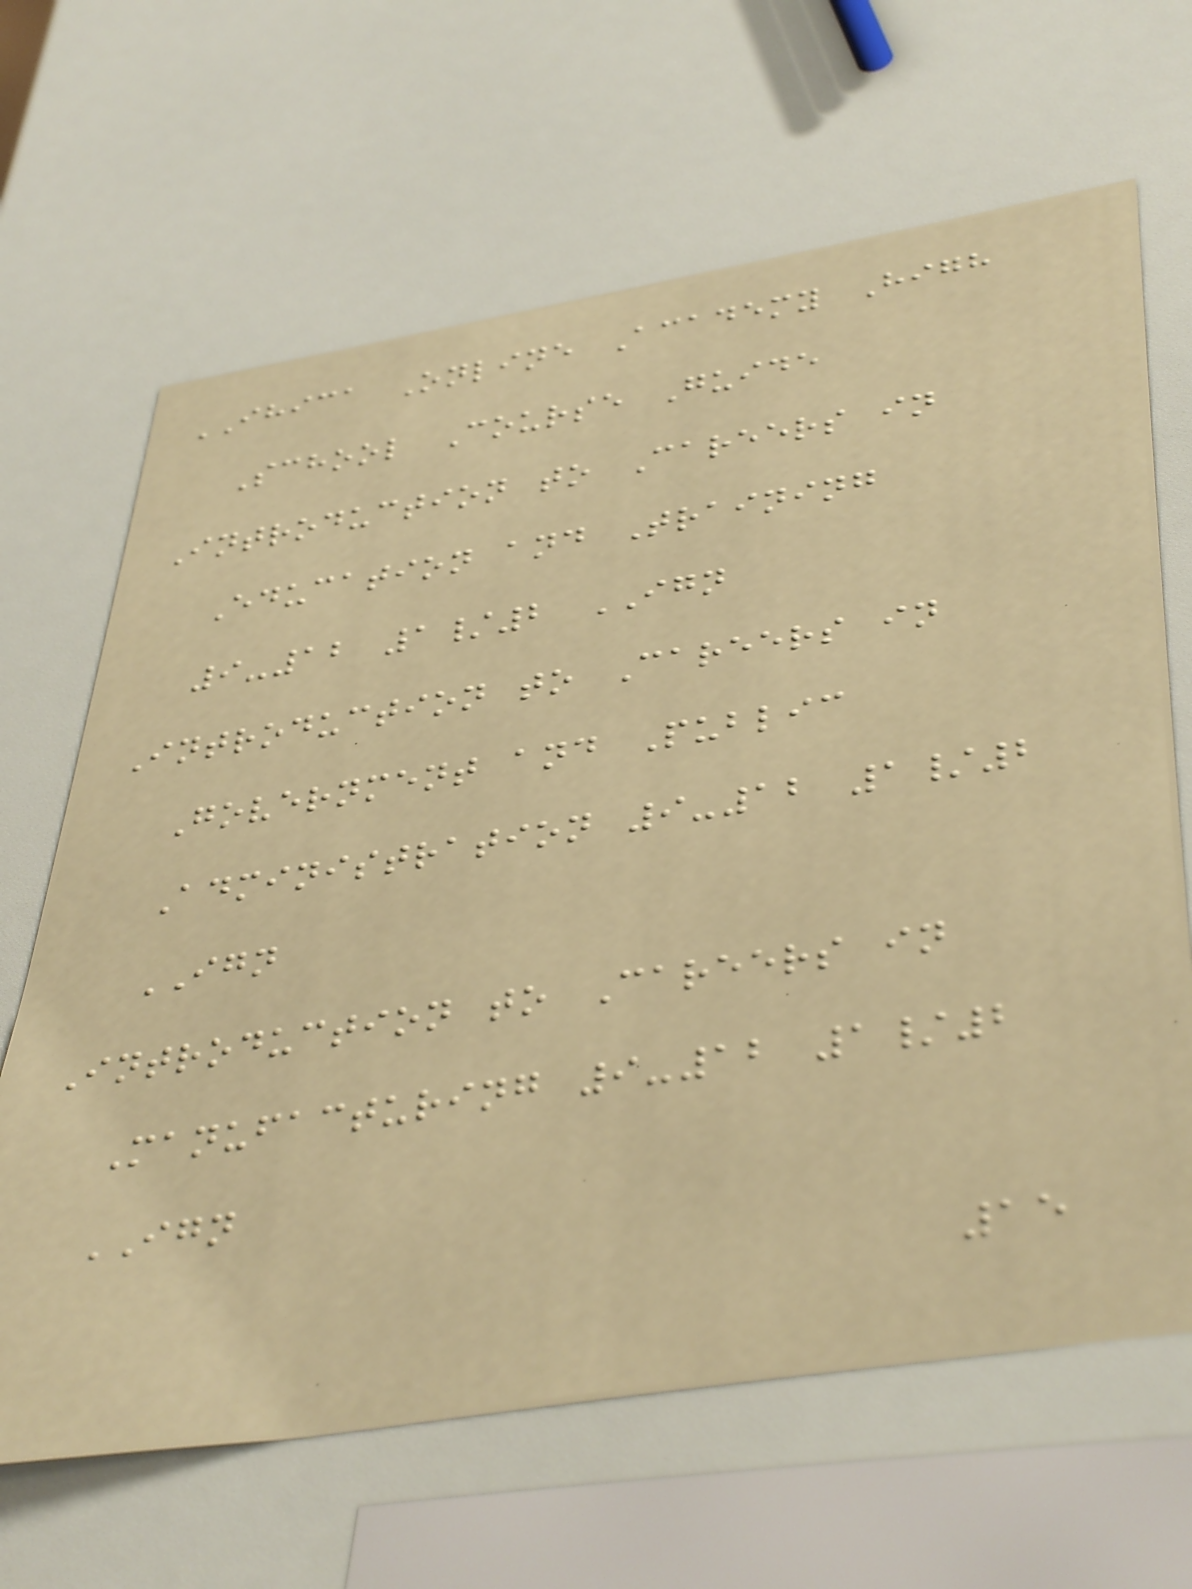IHICA Online Academy High
School Course Guide
Introduction to Careers in
Education and Training
9-12 1/2 IGN
Introduction to Careers in
Government and Public
Administration 9-12 1/2
IGN
Introduction to Careers in
Manufacturing 9-12 1/2
IGN
15
